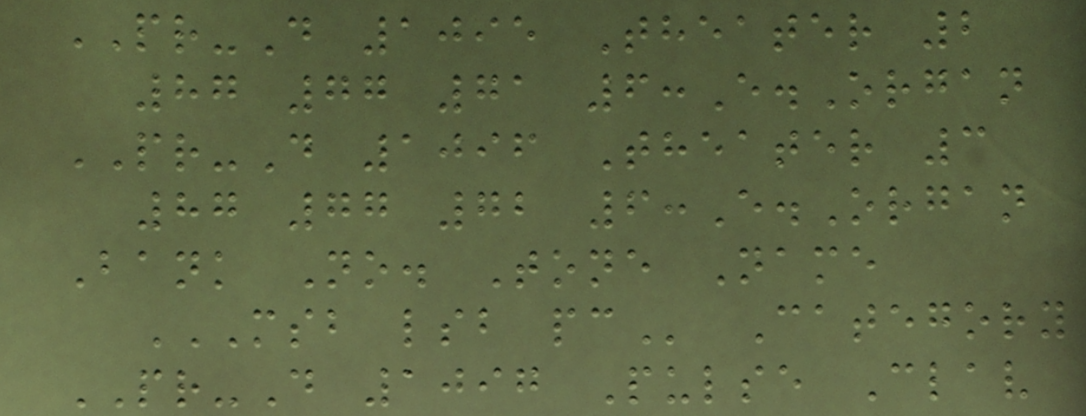PR-D 1095 Theater 2
87 77 71 6:E.Organ
PR-D 1096 Theater 3
87 77 72 6:E.Organ
Bank No. Tone Name
MSB LSB PC Category
PR-D 1097 Pulse Clav
